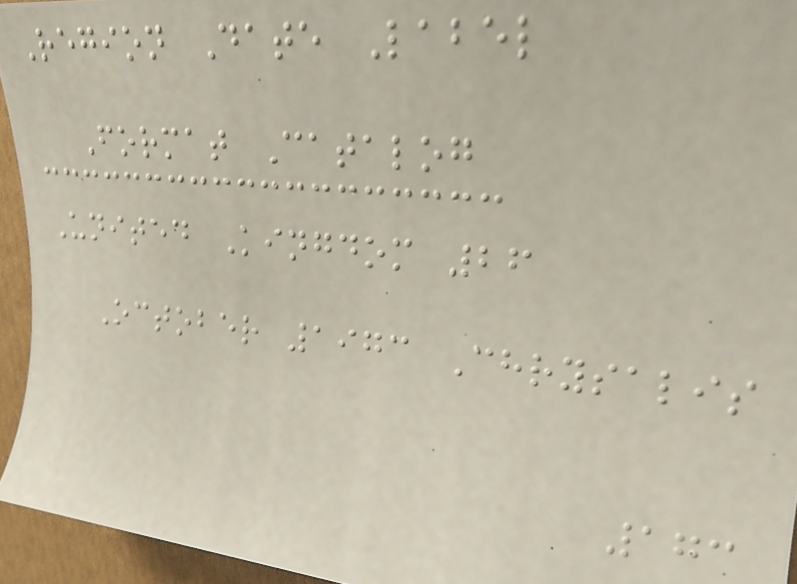Region Date Label
Format Catalog
United Kingdom 26
October 1973 Chrysalis
173
